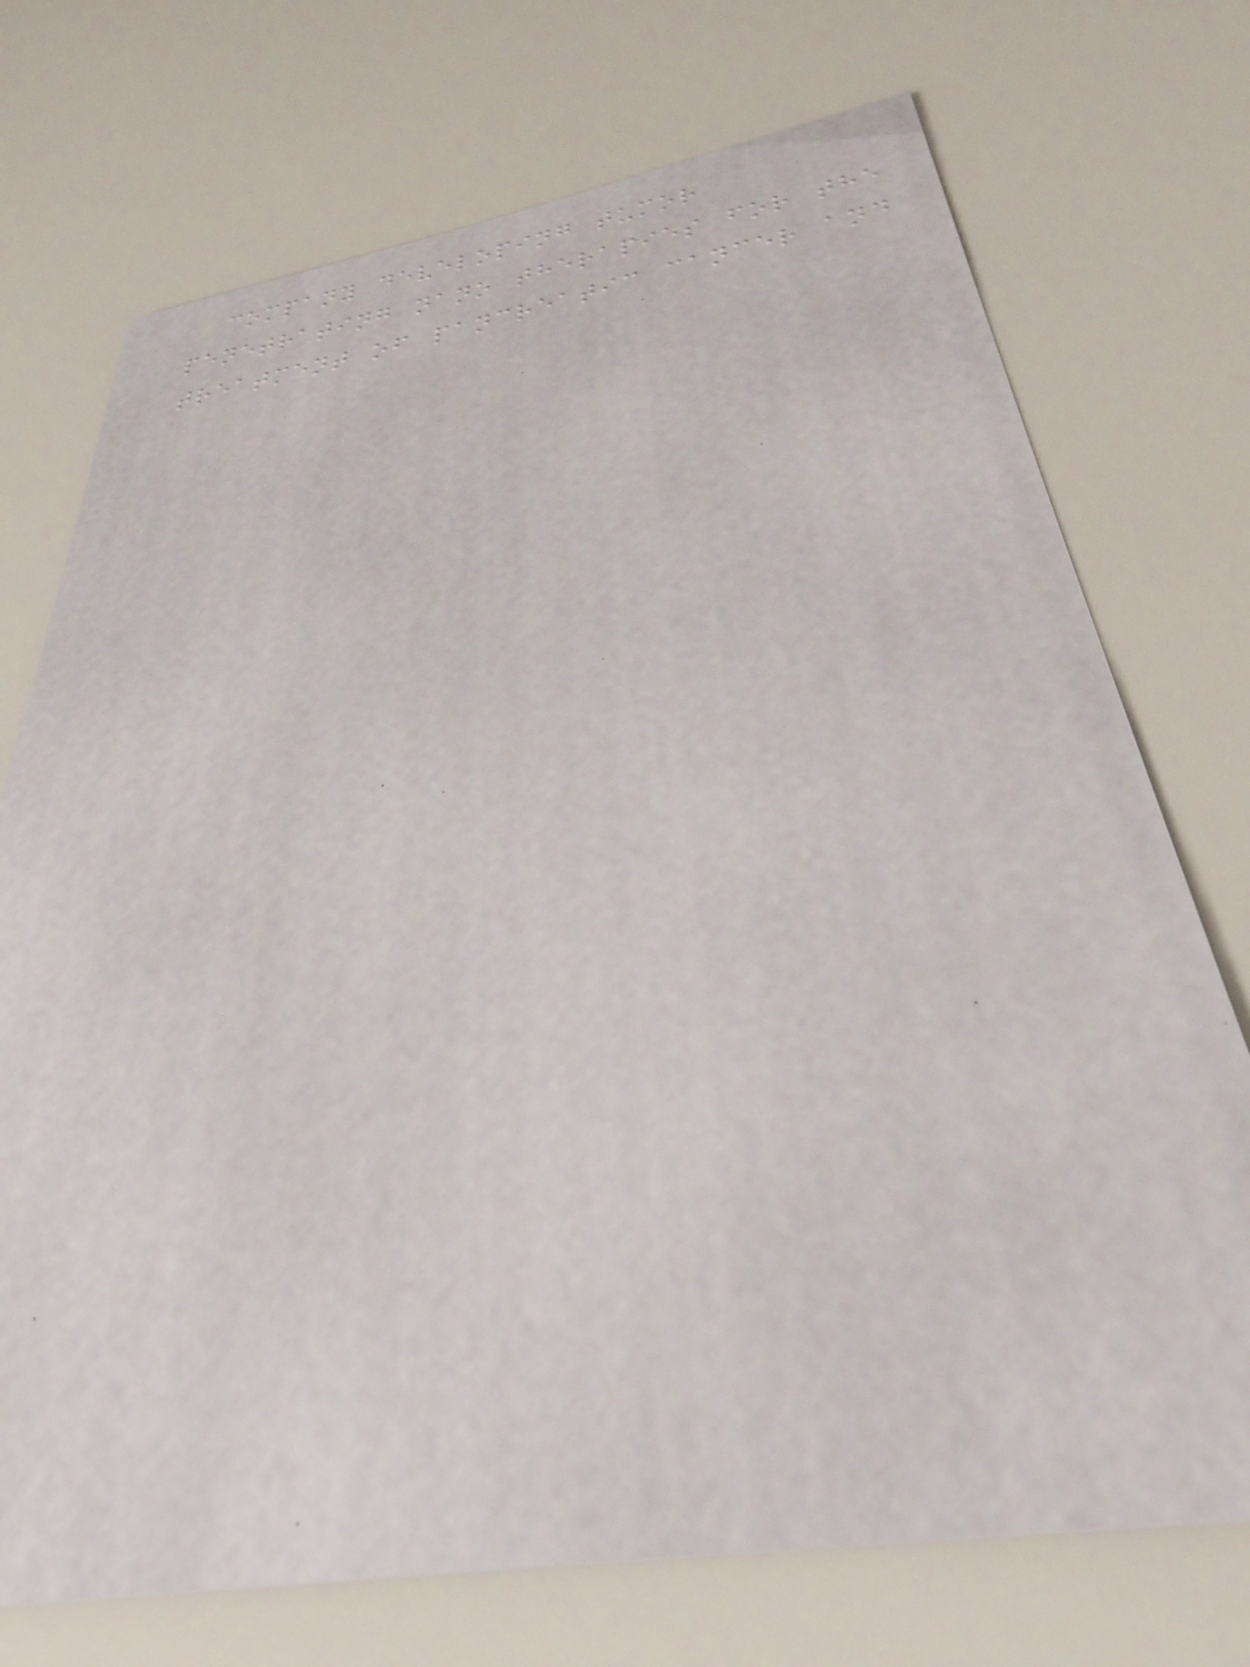company developing tumor
penetrating nano therapies for the
treatment of pancreatic cancer and
